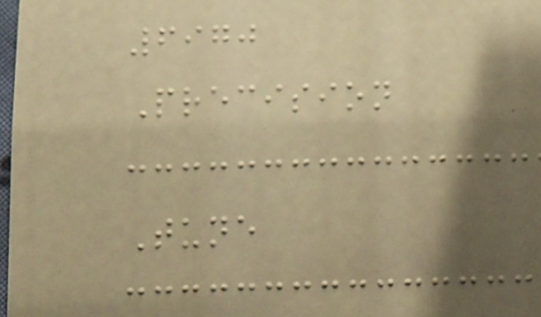6970
Precision
Tune
